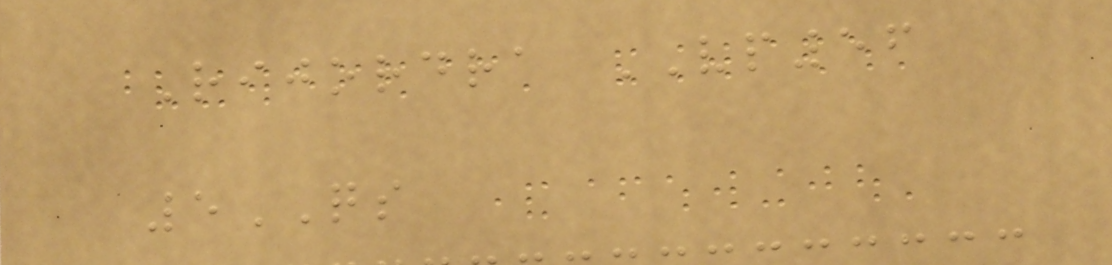Rijordra VP56
5QS
